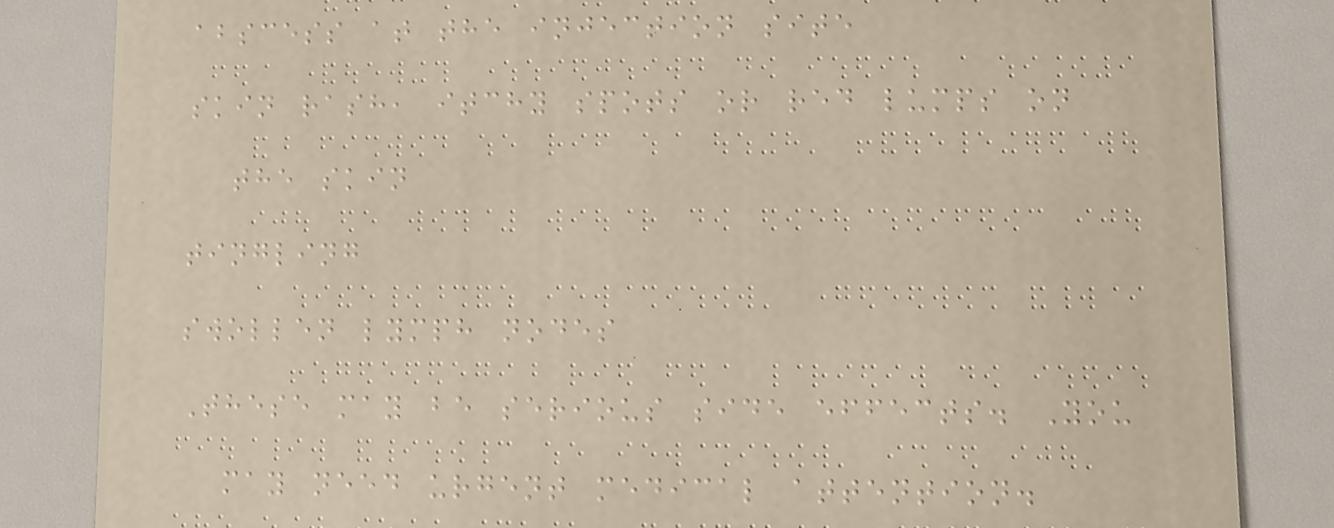abscess at the injection site
skin rash, itchy spots or red lumps on
the skin
tingling
swollen lymph nodes
These may be serious side effects. You
may need urgent medical attention.
